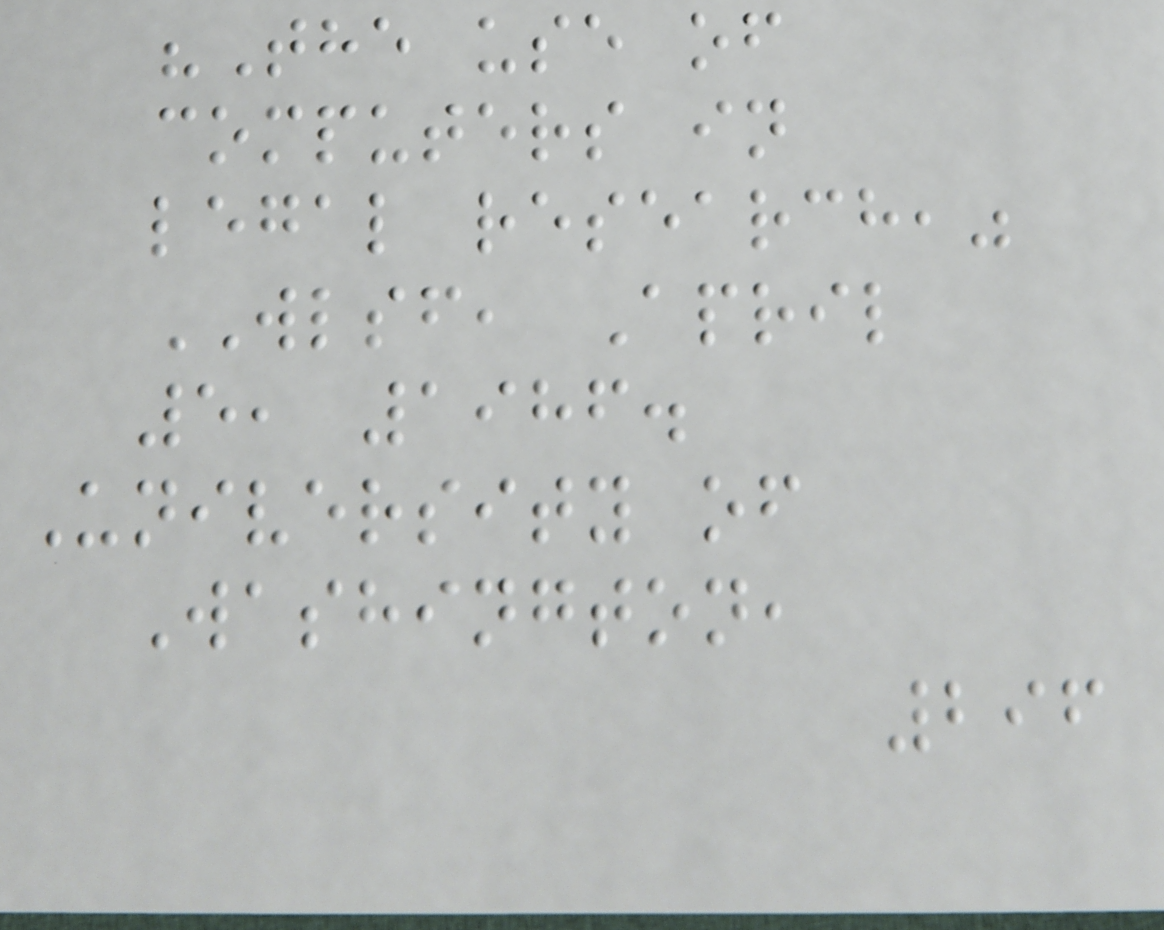"The use of
computers in
legal research,"
WLSF, April
5, 1986.
University of
Washington,
296
